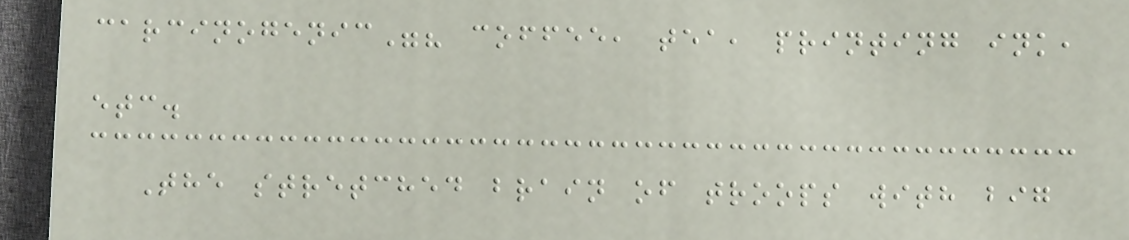carcinogenic"? coffee, tea, printing ink,
etc.
The stretched brain of troops with big
